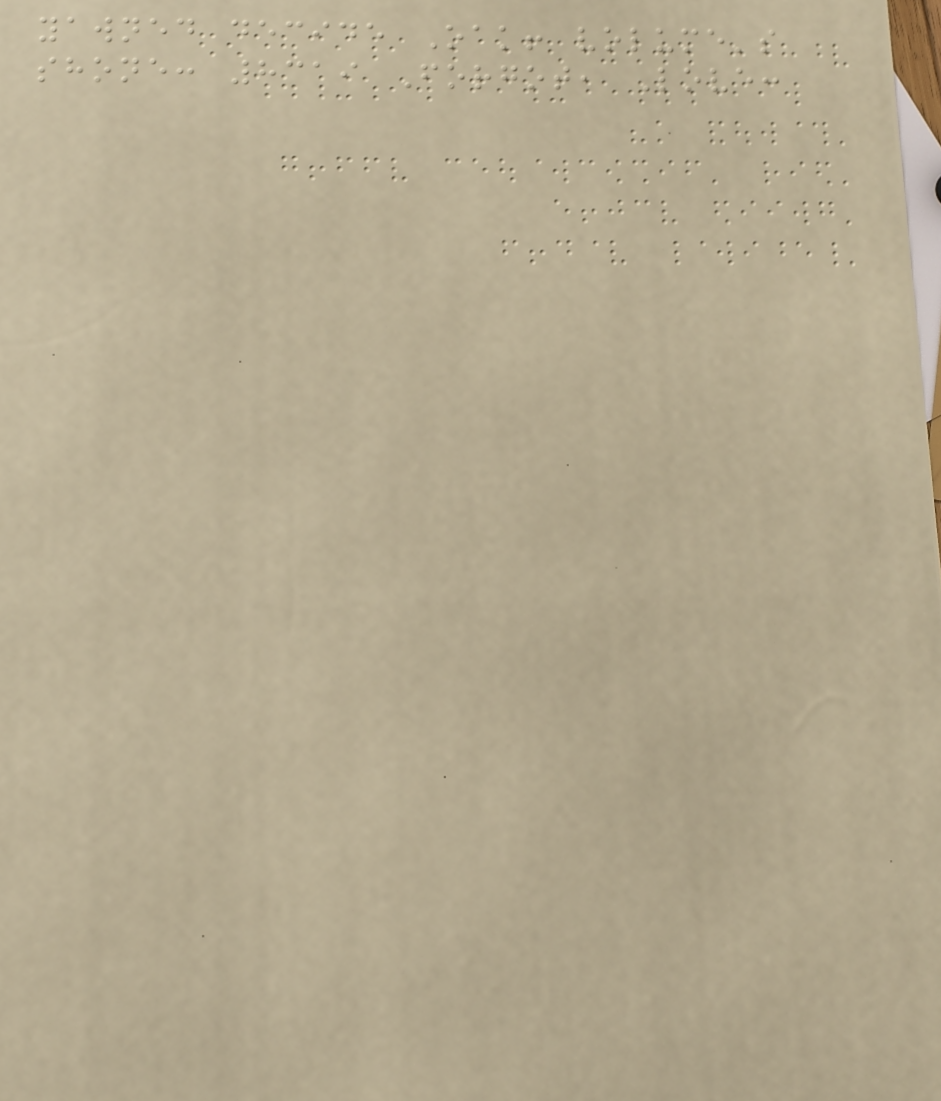yawned decide Oak! volume's
shone: 8319 Forgot, Love:
